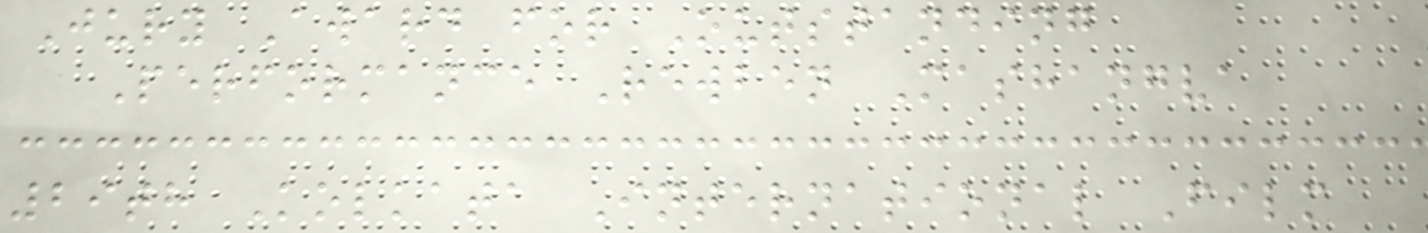Jury Award for Outstanding
Performance Rewben Mashangva
29th Kolkata International Film
